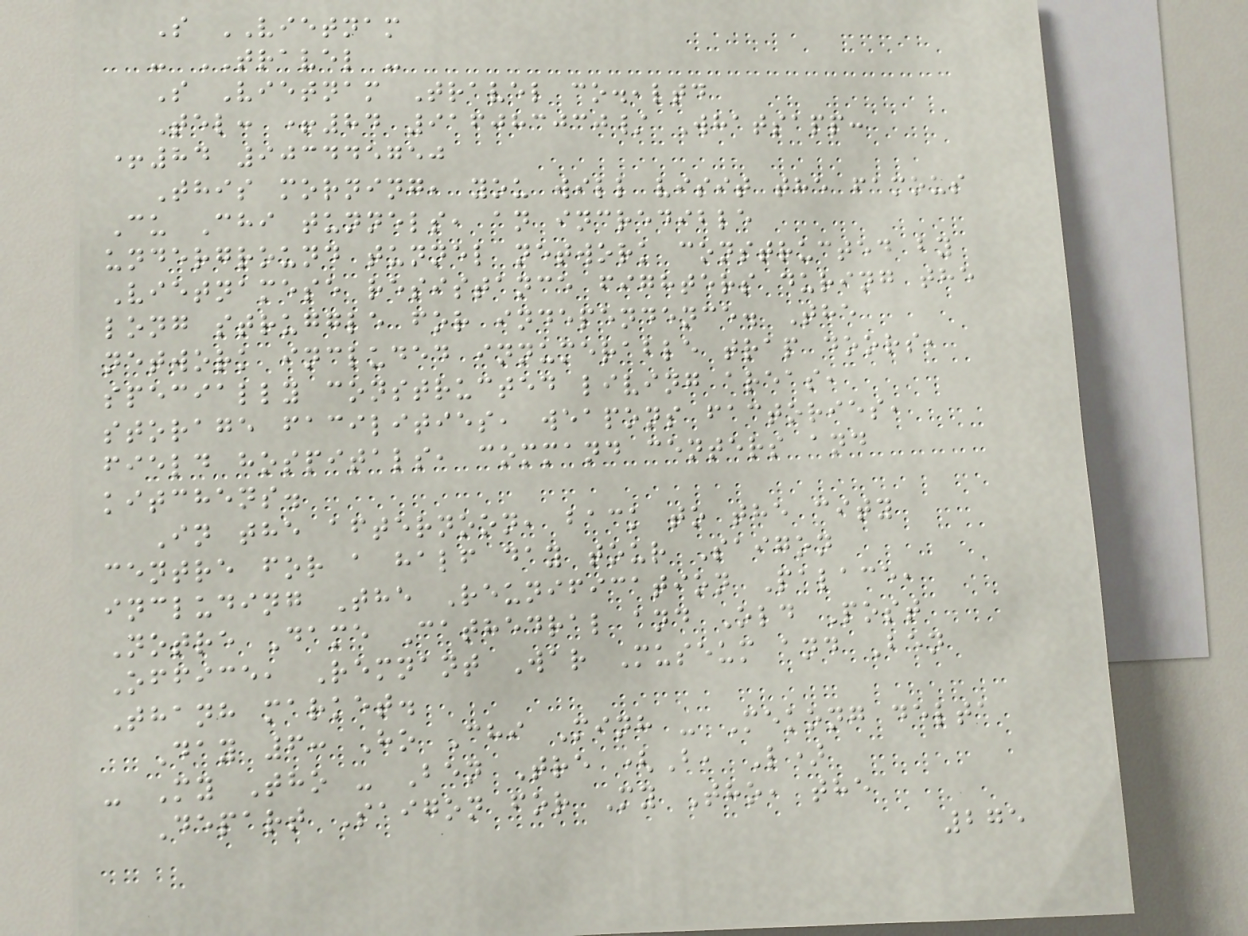S VIETNAM
- TRAVEL -
S Vietnam Travel co.,ltd
Tel: +84 916083030/ Whatsapp:
+84 903445750
This morning, you will visit the famous
Cu Chi tunnels, an incredible
underground tunnel network constructed by
Vietnamese resistance fighters during the
long struggle for independence. The
network included innumerable trap doors,
specially constructed living areas,
storage facilities, weapons factories,
field hospitals, command centers and
kitchens.
In the afternoon, back to the city
centre for a half day tour Saigon
including The Reunification Palace,
Notre Dame Cathedral and Old Post
Office, Remnant War Museum and Ben
Thanh market.
Day 6: Ho Chi Minh - Mekong delta
- My Tho - Ben Tre (B, L)
Depart Saigon for My Tho, the
275
